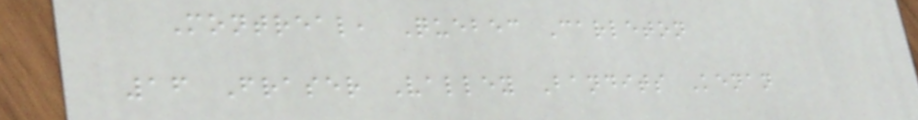Montreal, Quebec Carleton
16 Fraser Valley Bandits Kenan
